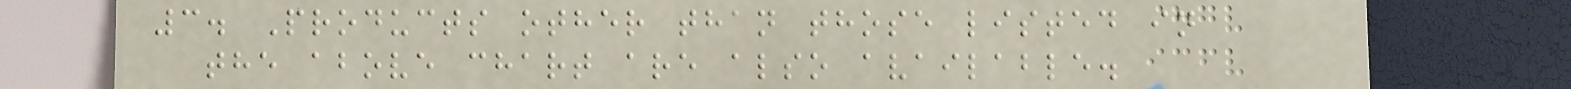3. Products other than those listed in
the above chart are also available.
